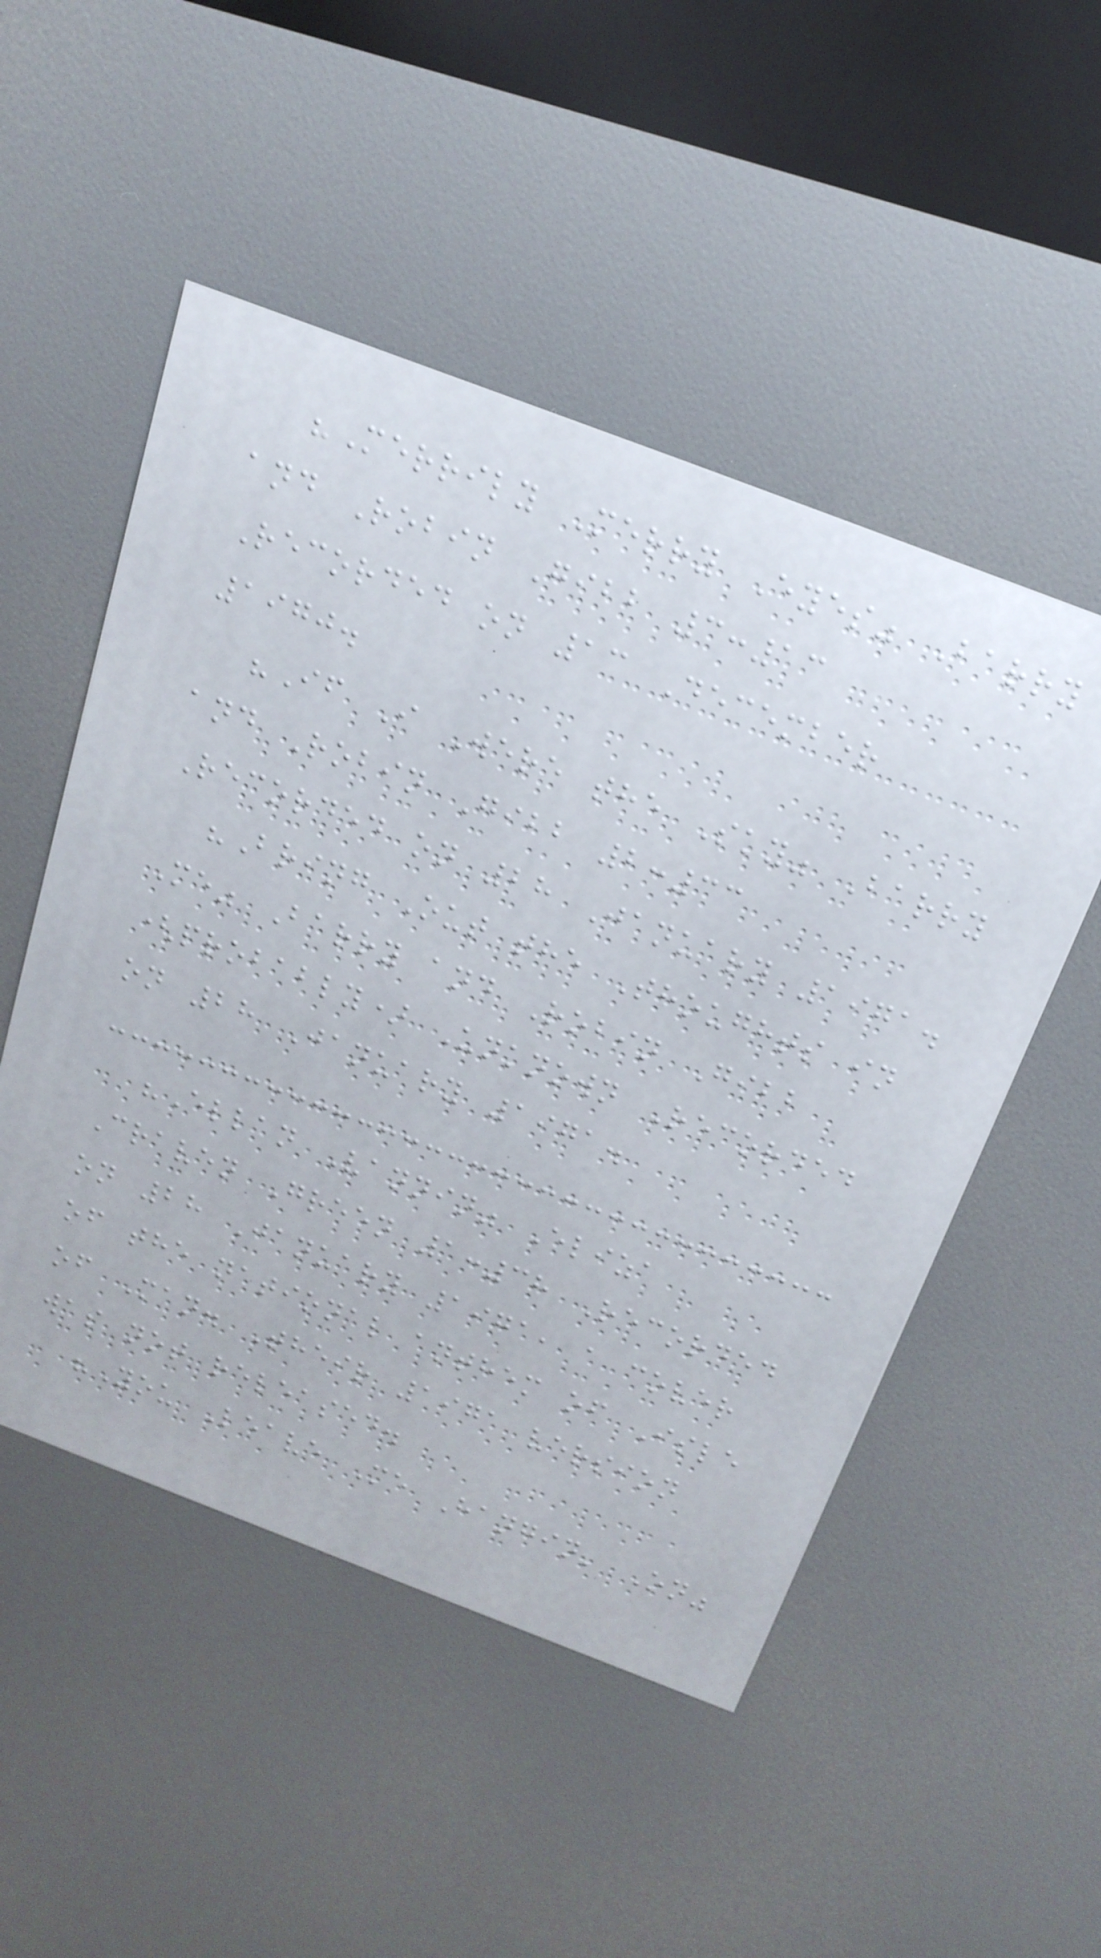"Merrily Merry Eyes" Barry
and Robin Gibb 3:13
Recorded on 13 December
1970.
"If I Were the Sky" Barry
and Robin Gibb 2:33
Recorded on 28 January 1971.
"Bring Out the Thoughts in
Me" Barry and Robin Gibb
(probably) Unknown Recorded
on 28 January 1971.
"Ellan Vannin" Eliza
Craven Green 1:38 Recorded
on 28 January 1971, a cover
of the national anthem of Isle
of Man. Their 1971 version
was not released.
"You Leave Me Hangin' On"
